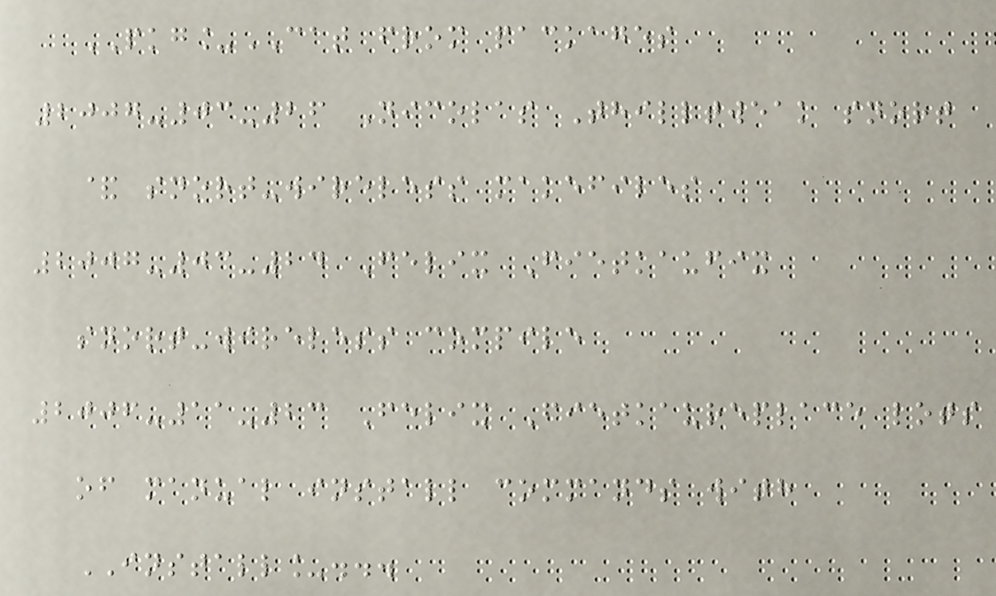PKG_CAT from packages
2007-03-26 Nicolas Thilltweak snort
& snort-wireless makefiles
2007-03-24 Felix Fietkaufix
snort-wireless compile
2006-11-23 Felix Fietkaureplace lots
of manual install commands with
INSTALL_...
